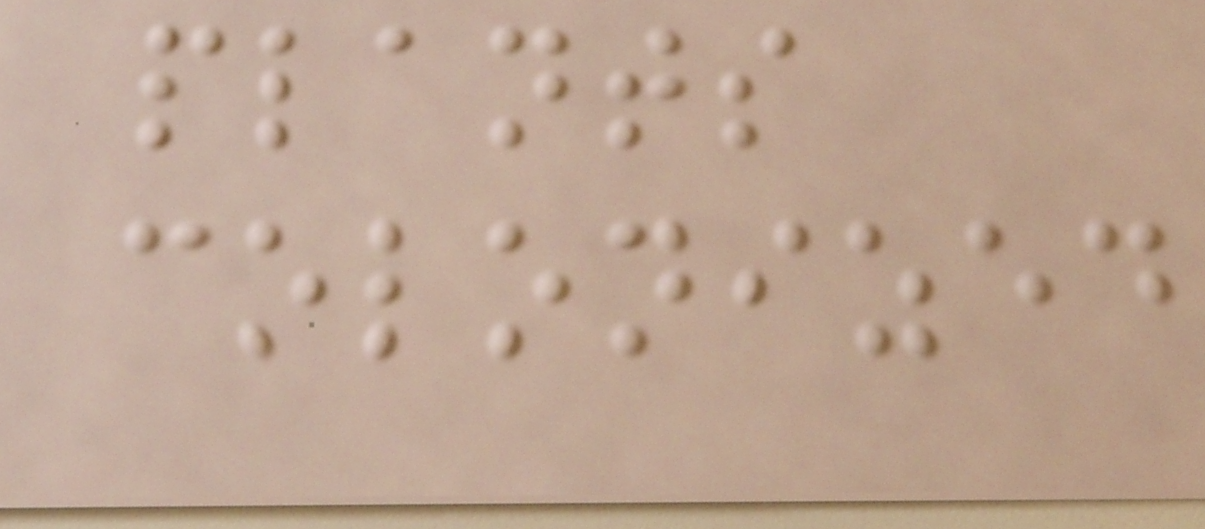plants
colonized
